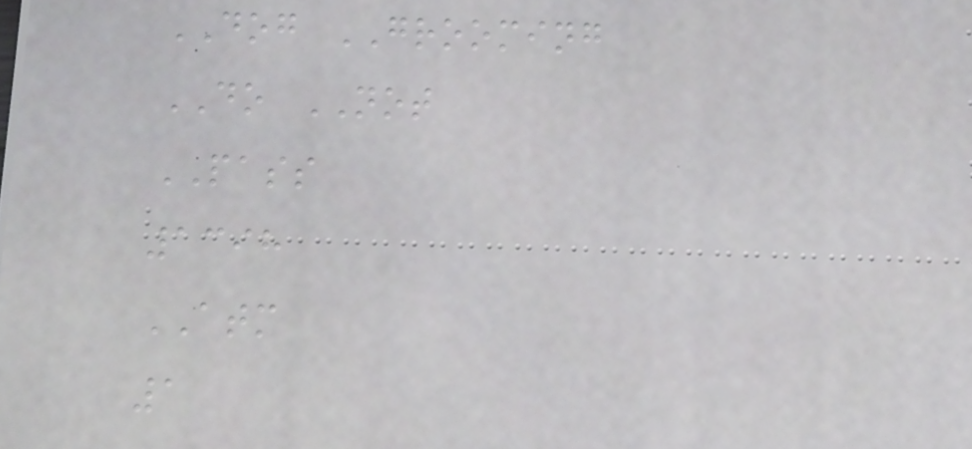DOG GROOMING
DO NOT
PASS
1398
ATM
1
